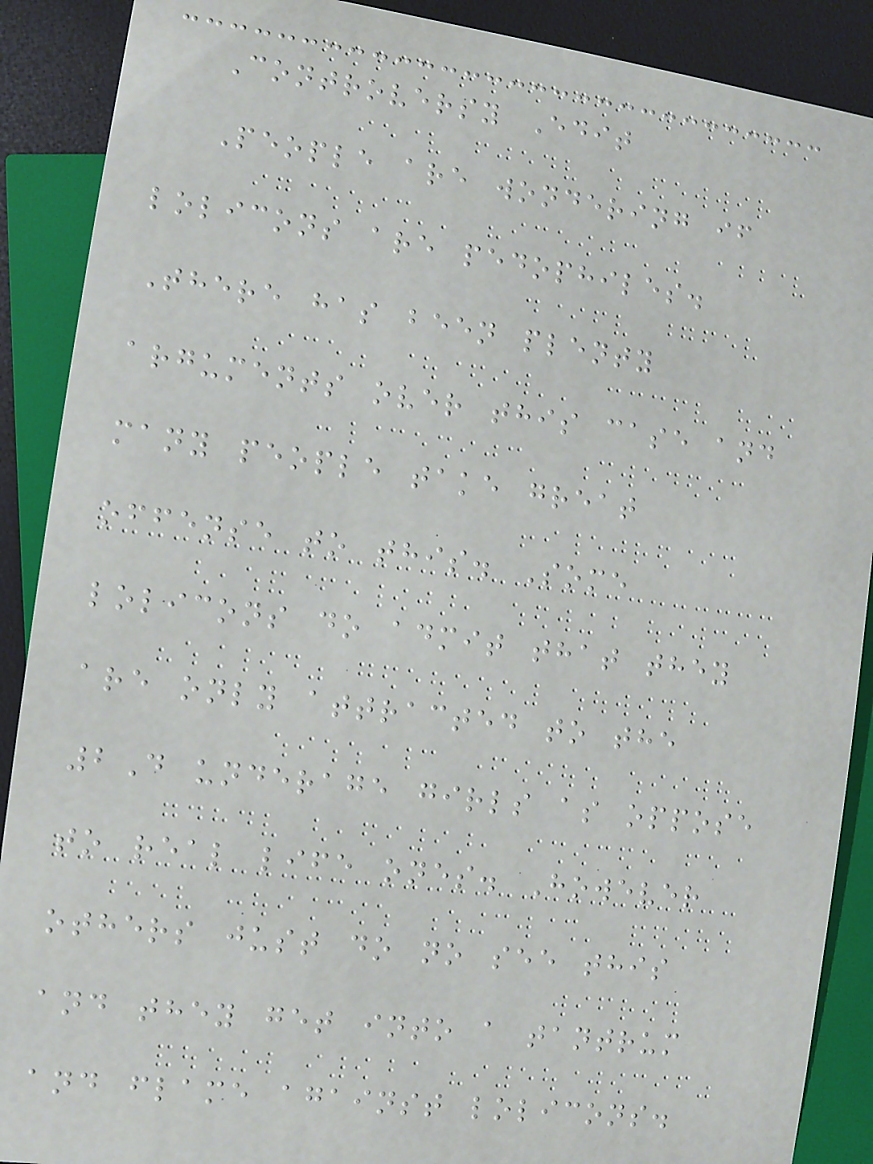Controversy Edit
People are wondering if
lolicons are pedophiles.
There has been plenty
arguments over this case and
many people take great
offense to this. Some
lolicons do admit that they
are only attracted to the
2D underage girls as oppose
to real life ones. However
others just do no see this
and they get into a tantrum
and flame against lolicons.
